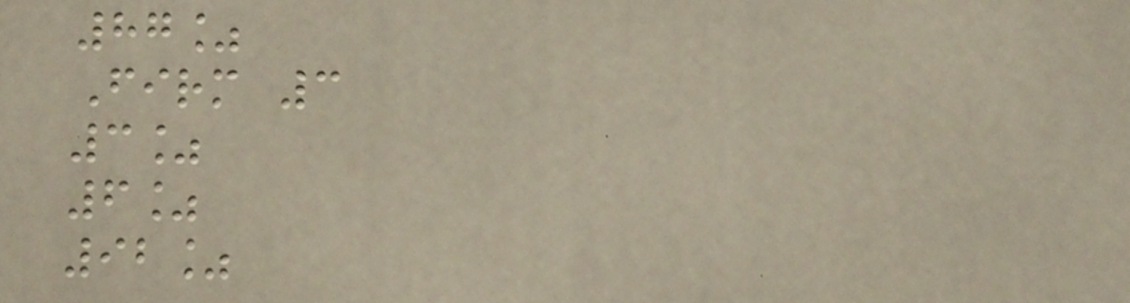87%
Firm 3
3%
6%
92%
